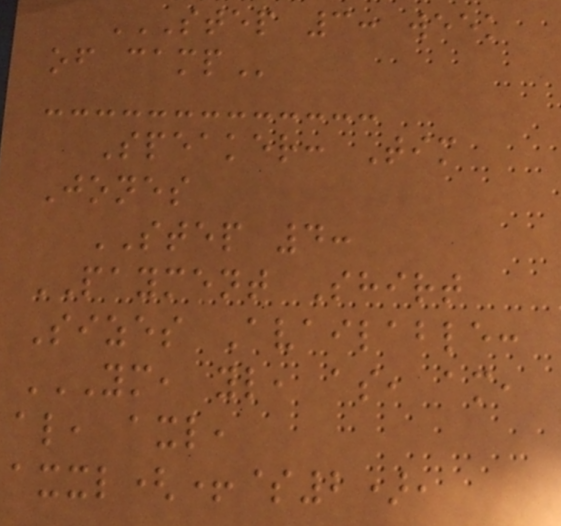STEP 3: WEEK
OF CAMP
Speaker: Tim
Jones
STEP 4:
PAYMENT Shirt
Sizes Available:
YM, YL, AS, AM,
AL, AXL,
AXXL(+$2),
